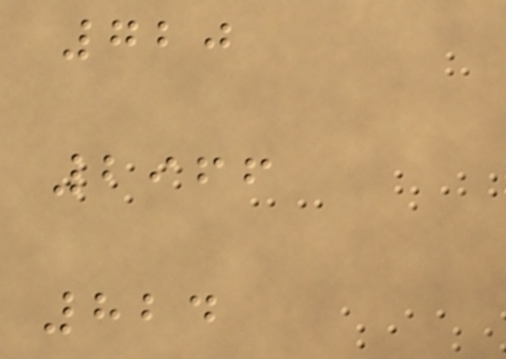720
2966
824
